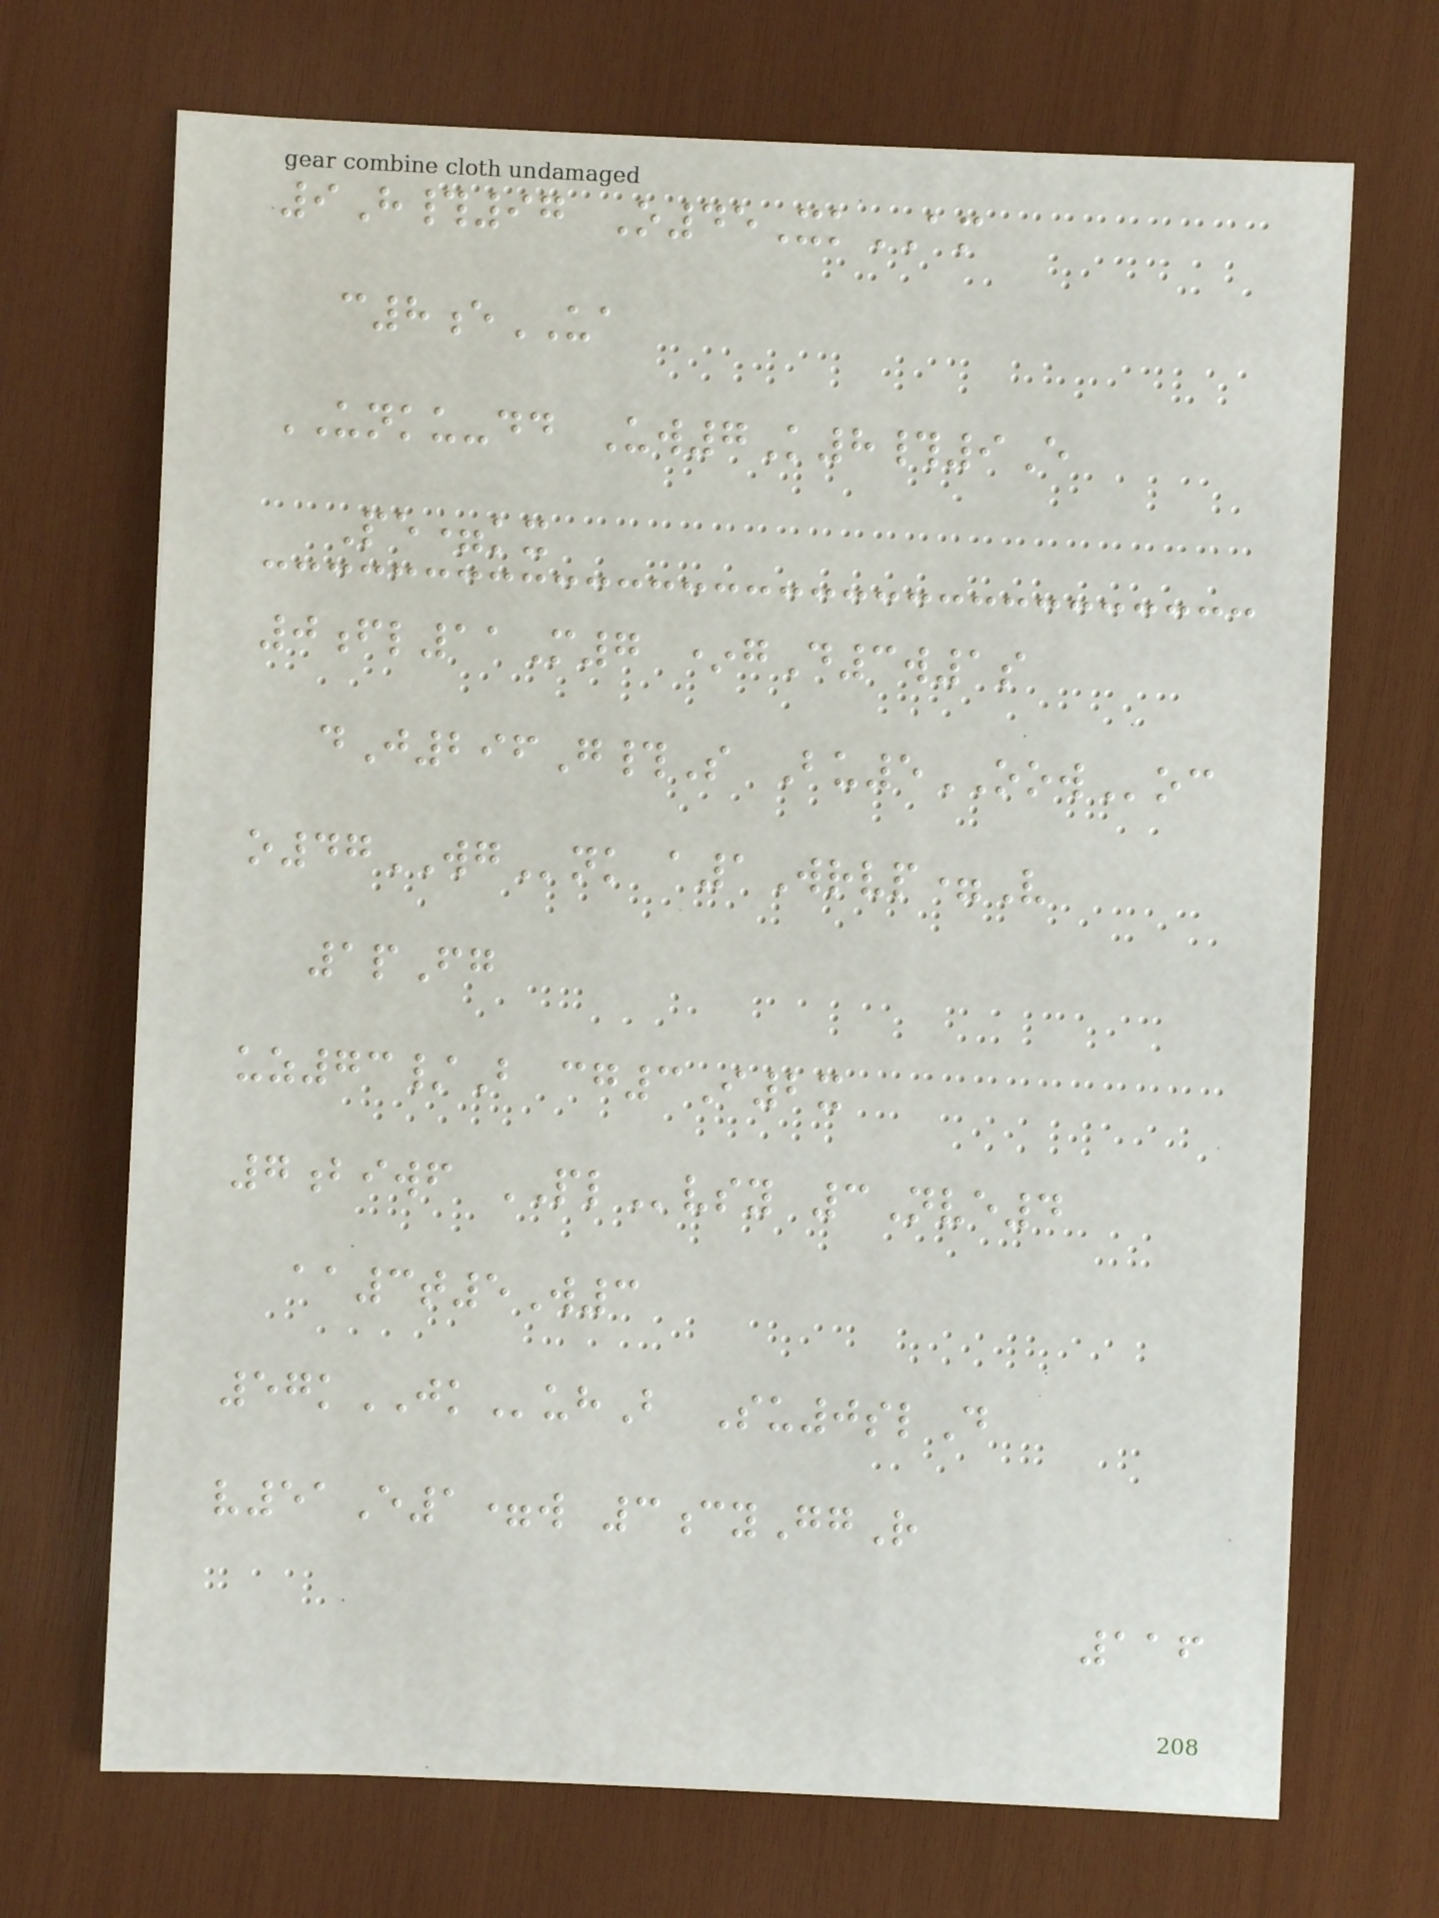9H#97 O45XkAM
c8eUA
UNKU-dd Uw7K8#9E
Pe=kx
0fl11M7 *gD3w1s
dJ296G#S Bu5OOWoc
o47WGnk a1Wrvp=V
1pFg
uz73/B cg3I2x
7biwf PLvsy 3Nve4
aa3t5W3
57kJKuhB Su0slD
v51E1=w 3cyGgR
116
